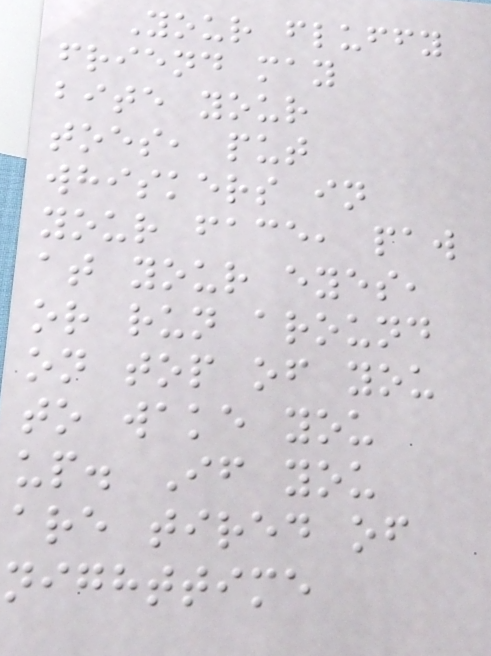Your fluffy
friend may
bite your
toes, put
whiskers in
your face, paw
at your eyes,
or run around
on top of you
to wake you
up. If you
are tired of
nighttime
